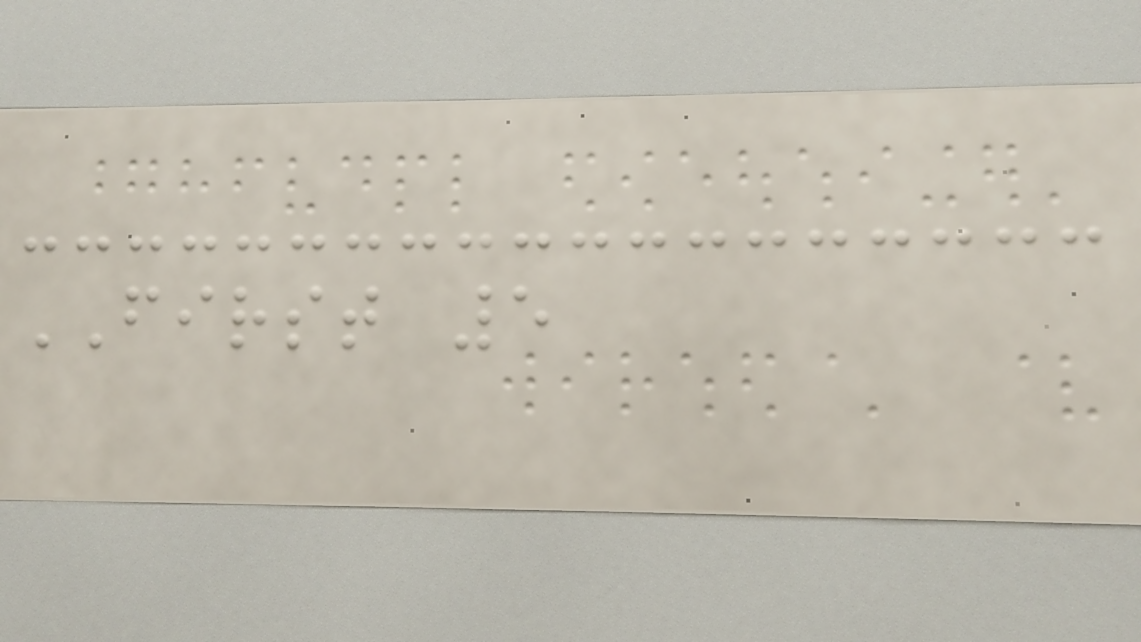FIRST 5
